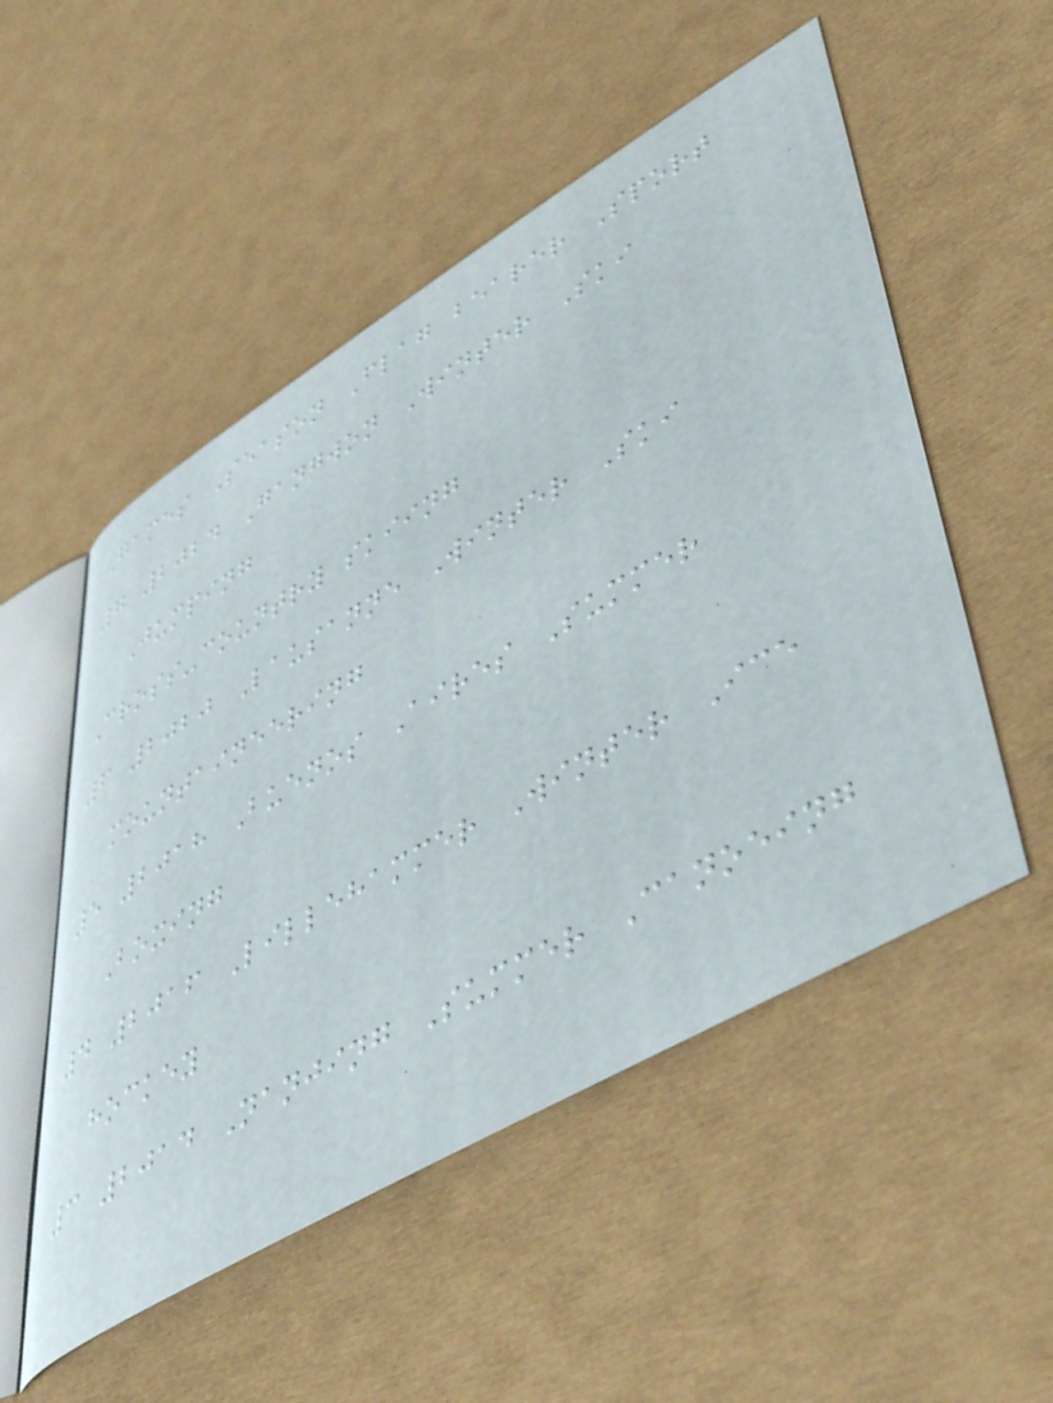Games Season Flag bearer Sport
7 2024 Gangwon Winter Ski
Jumping
Cross-country skiing
6 2020 Lausanne Winter Ski
mountaineering
5 2018 Buenos Aires Summer
Boxing
4 2016 Lillehammer Winter Ice
hockey
3 2014 Nanjing Summer Canoeing
